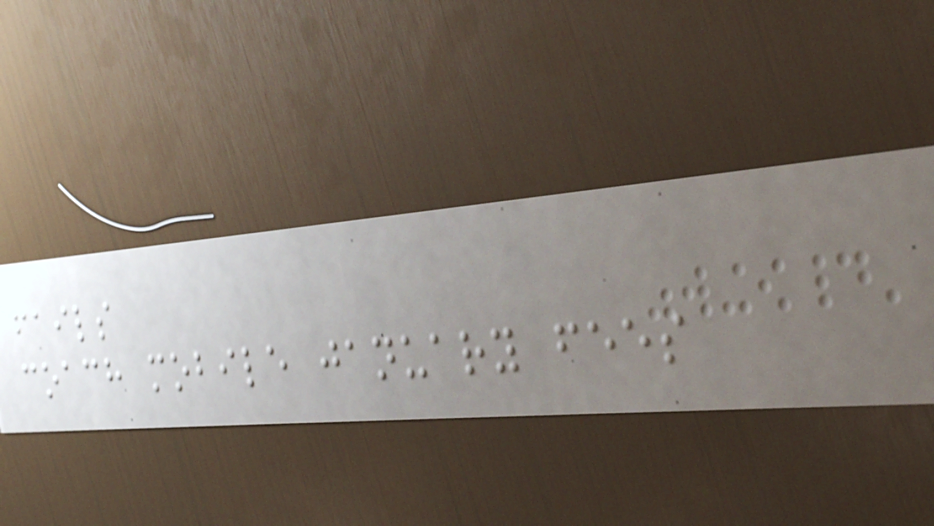fails
coach mobile january fees
